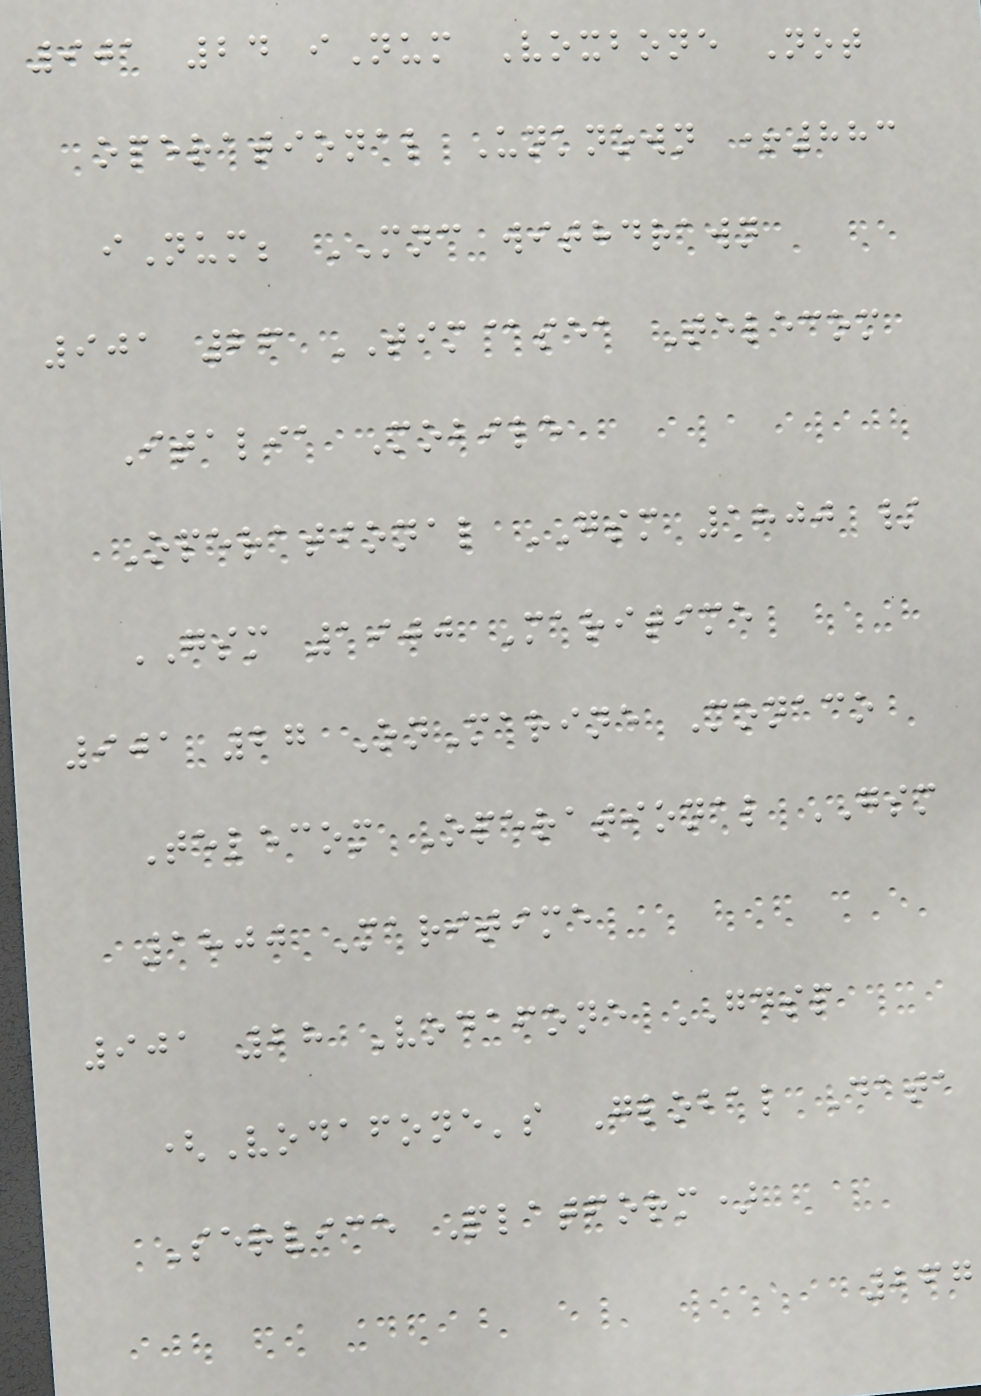901 24 iNum Voxbone Not
operational Unknown +883
iNum; MNC withdrawn
901 26 TIM@sea Telecom
Italia Mobile
Operational GSM 1800 /
GSM 1900 Maritime
901 27 OnMarine Monaco
Telecom Operational GSM
1800 Maritime
901 28 Vodafone GDSP
(Vodafone's Global Data
Service Platform)
267
